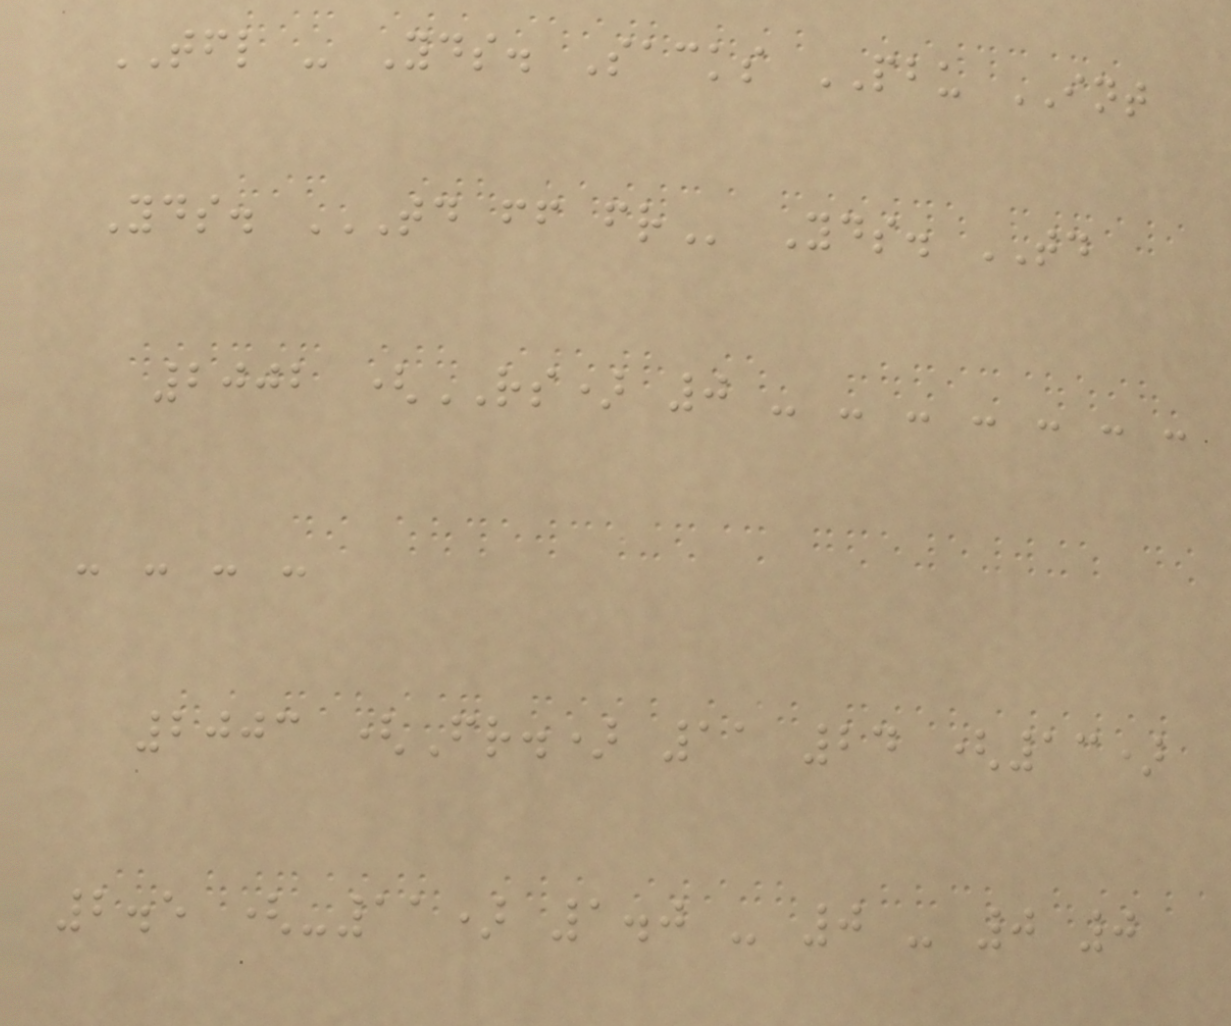TFL - Yds. Sacks PBU INT
Yds. TD FF FR Yds. TD
2002 (RS) 0 - - - - - - -
- - - -
2003 (Fr.) 11 24 (13)
2.5 (-11) 1.0 - 0 - 0 0
